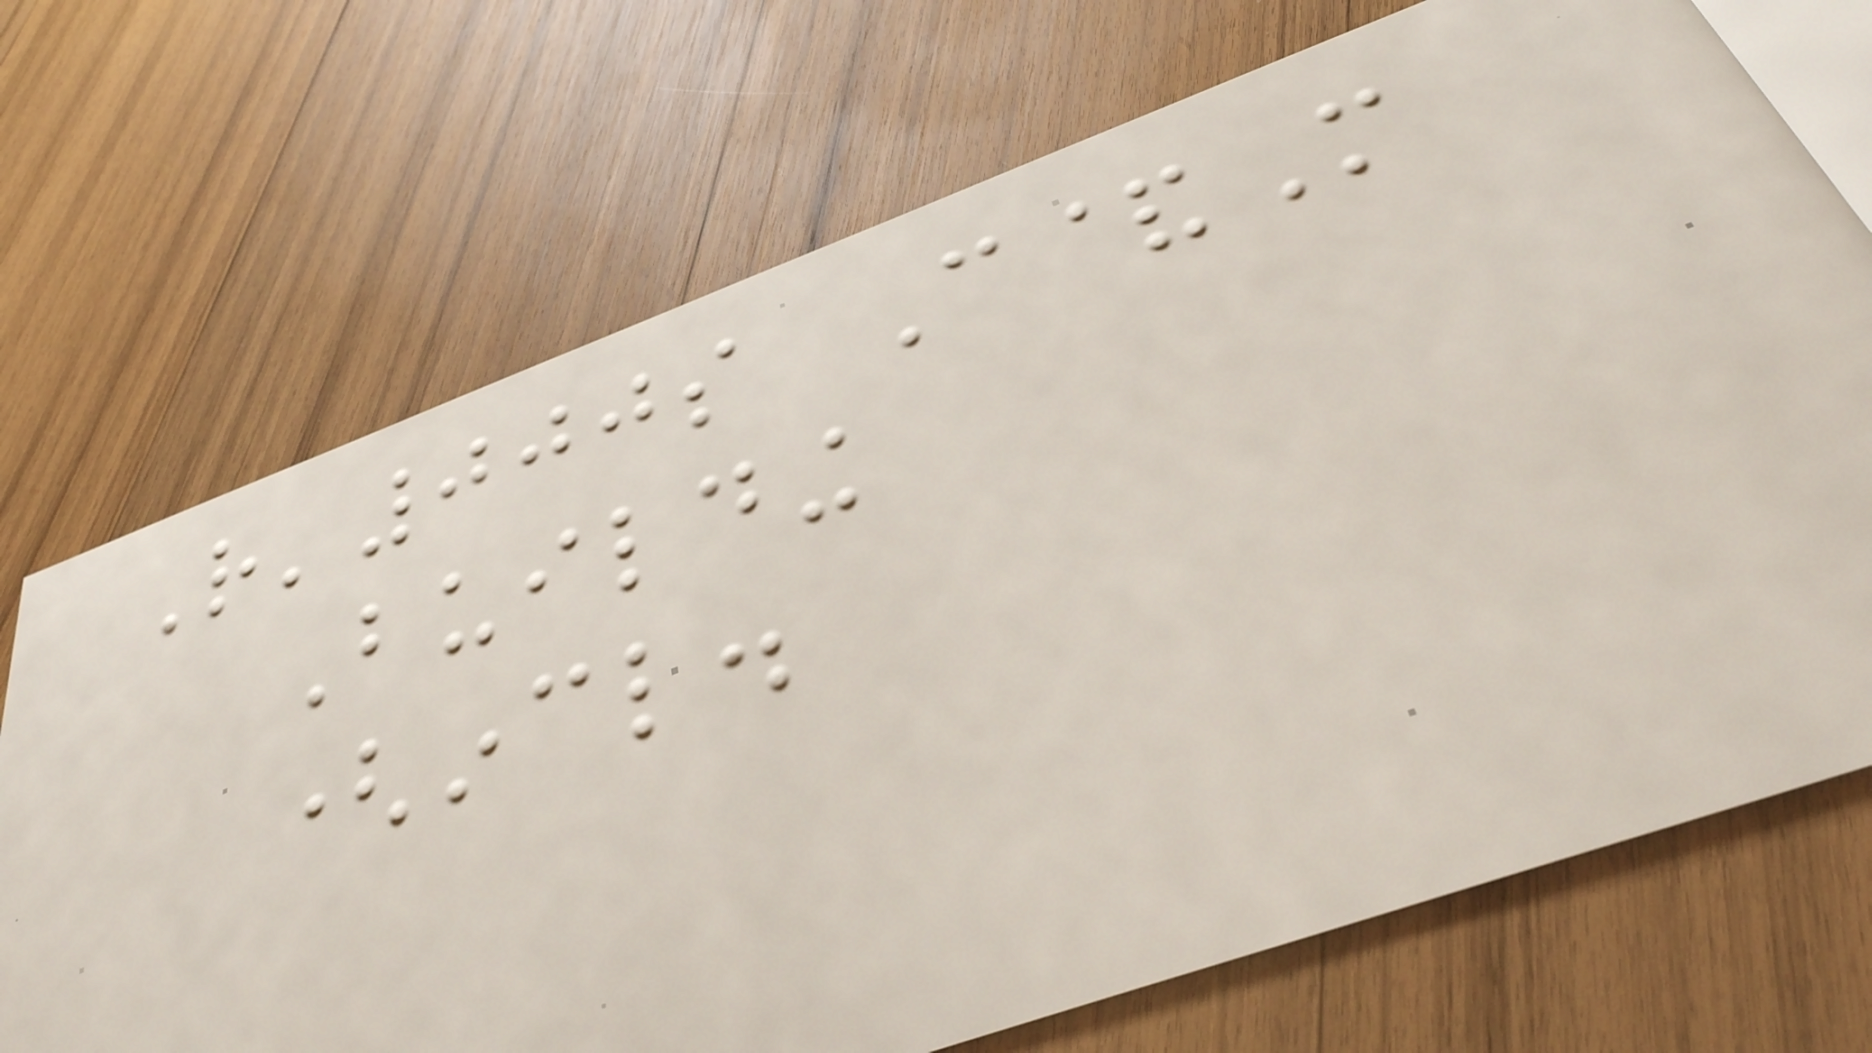R'000s C&M
Building
(incl.
